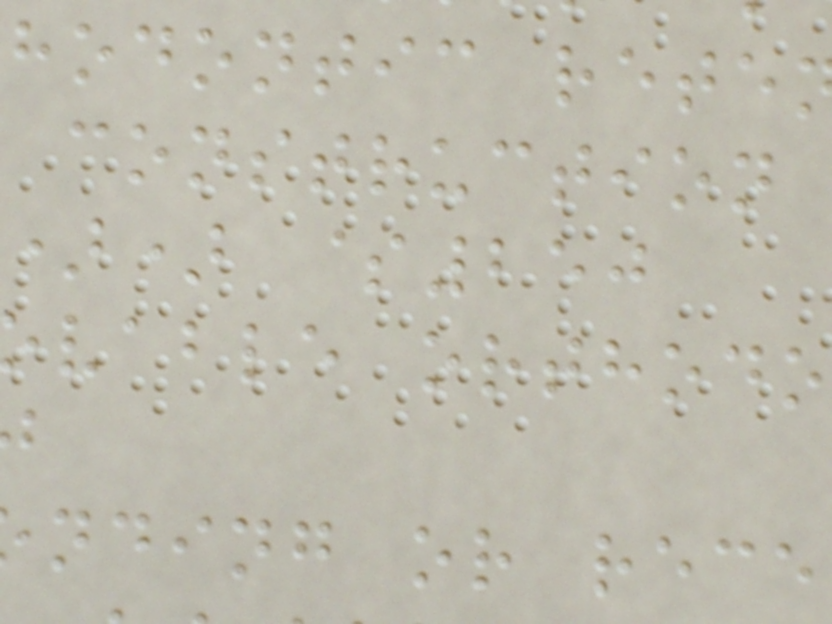hodontic rete
construction
)) $250
vable orthodo
nding or rece
